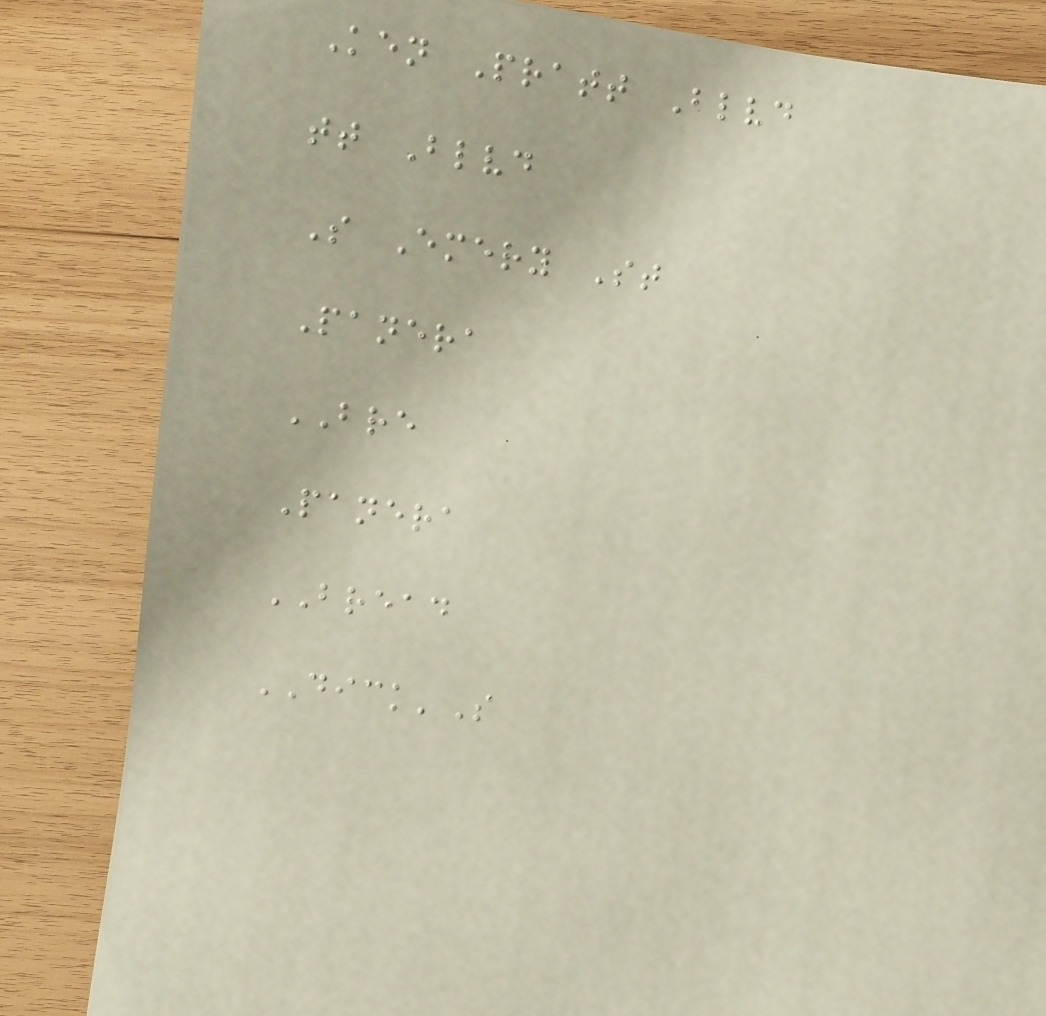Ken Pratt Blvd
tt Blvd
S Emery St
Panera
BRE
Panera
BREAD
DICK'S
